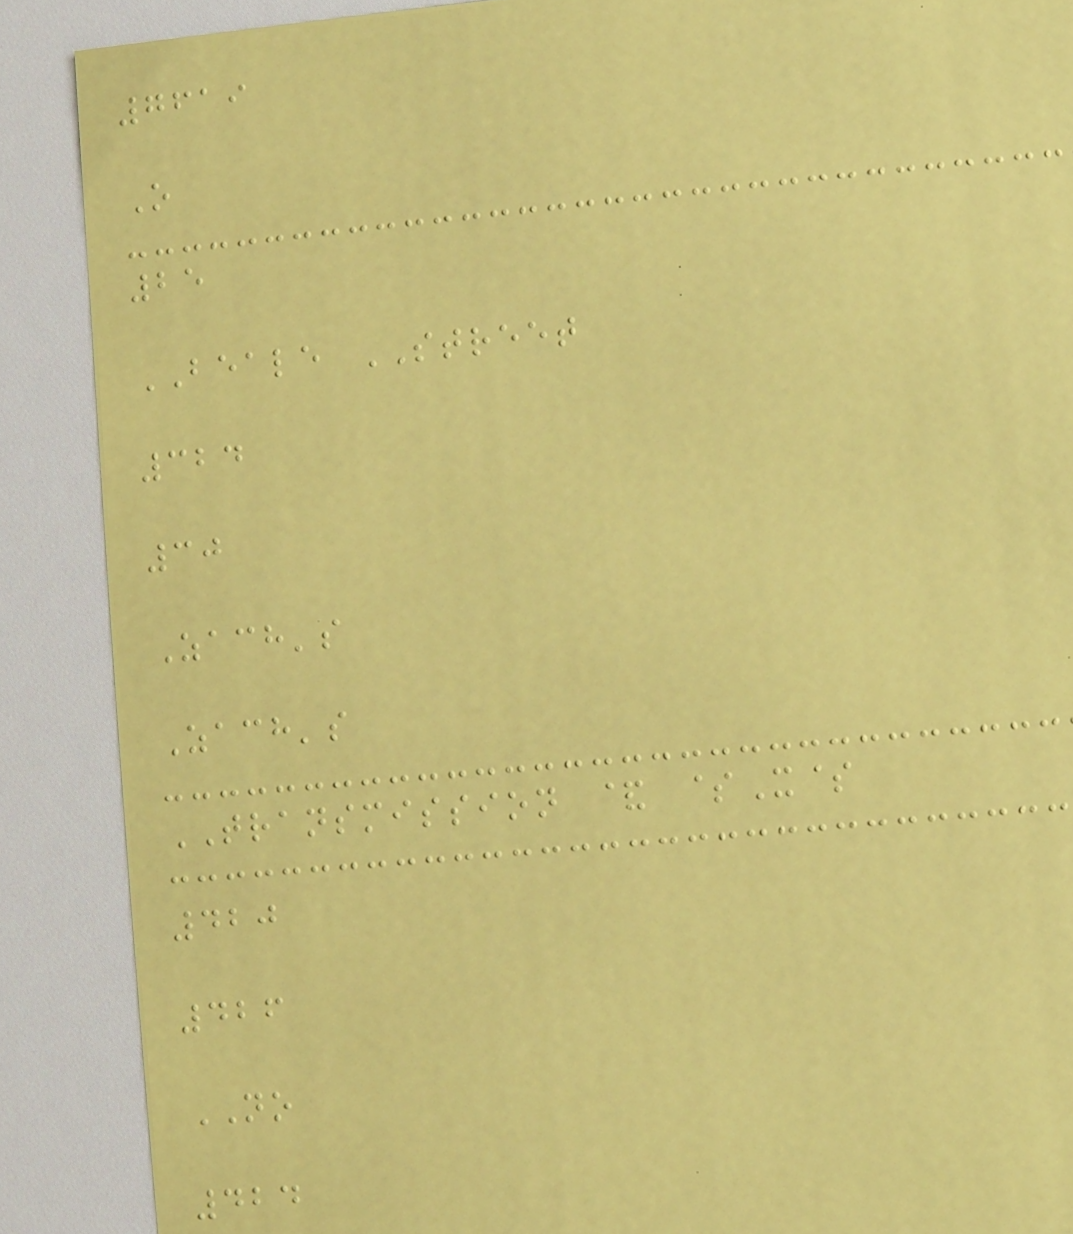7619
O
25
BEALE STREET
324
30
Zach's
Zach's
TRANSMISSION & $X$
420
426
NO
424
